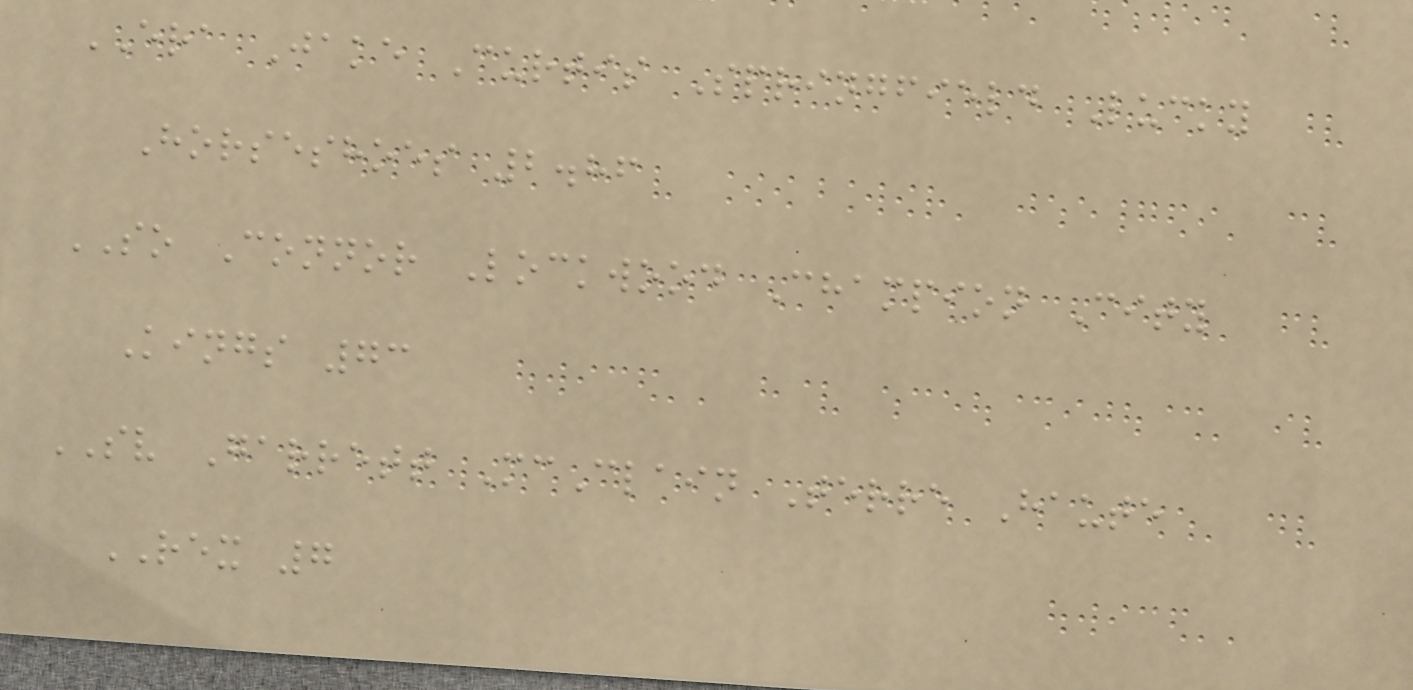ERA Jake Curtis Springfield Lucky
Horseshoes 2.86
SO Connor Lockwood Champion City
Kings 73
SV Garrett McClain Terre Haute
REX 7
